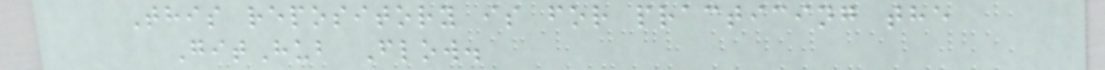This repository is for practicing the
GitHub Flow.
